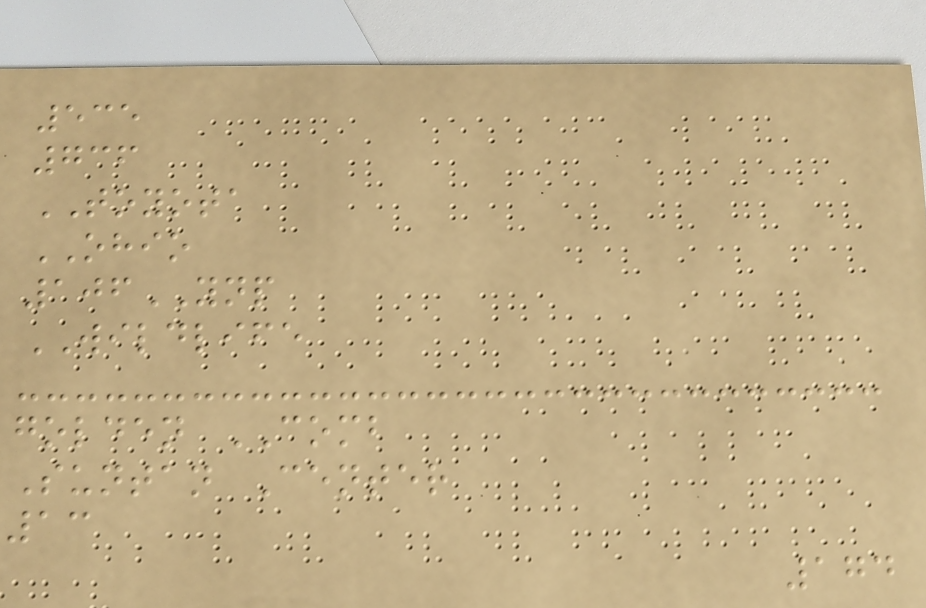535
736
TOYOTA
OHIO
106YNP
WILDLIFE
golden COMB
Suntan Center
13
174
